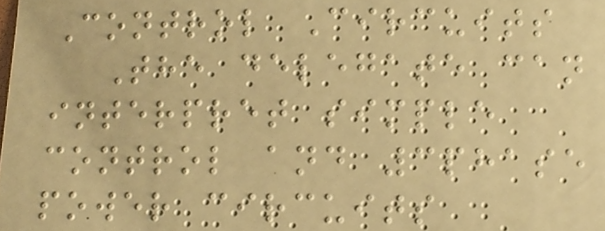Control Circuits
The delegate can
interpret simple
control and 3phase
power circuits
